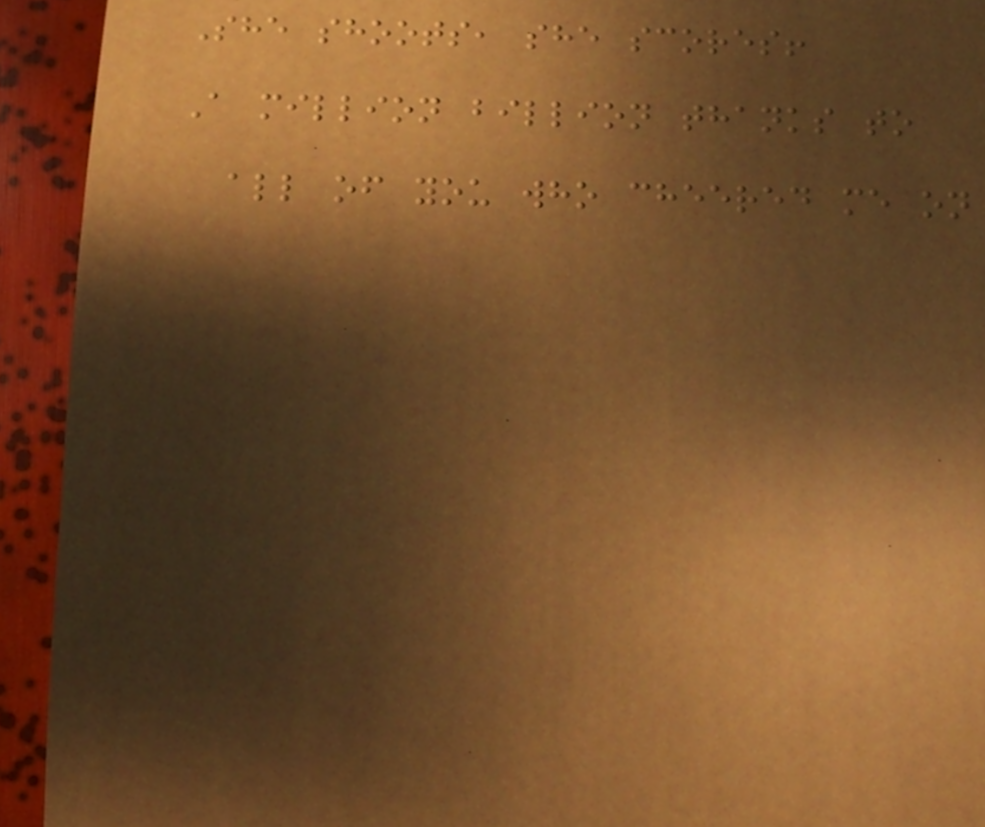She shoots, she scores!
A million billion thanks to
all of you who cheered me on
